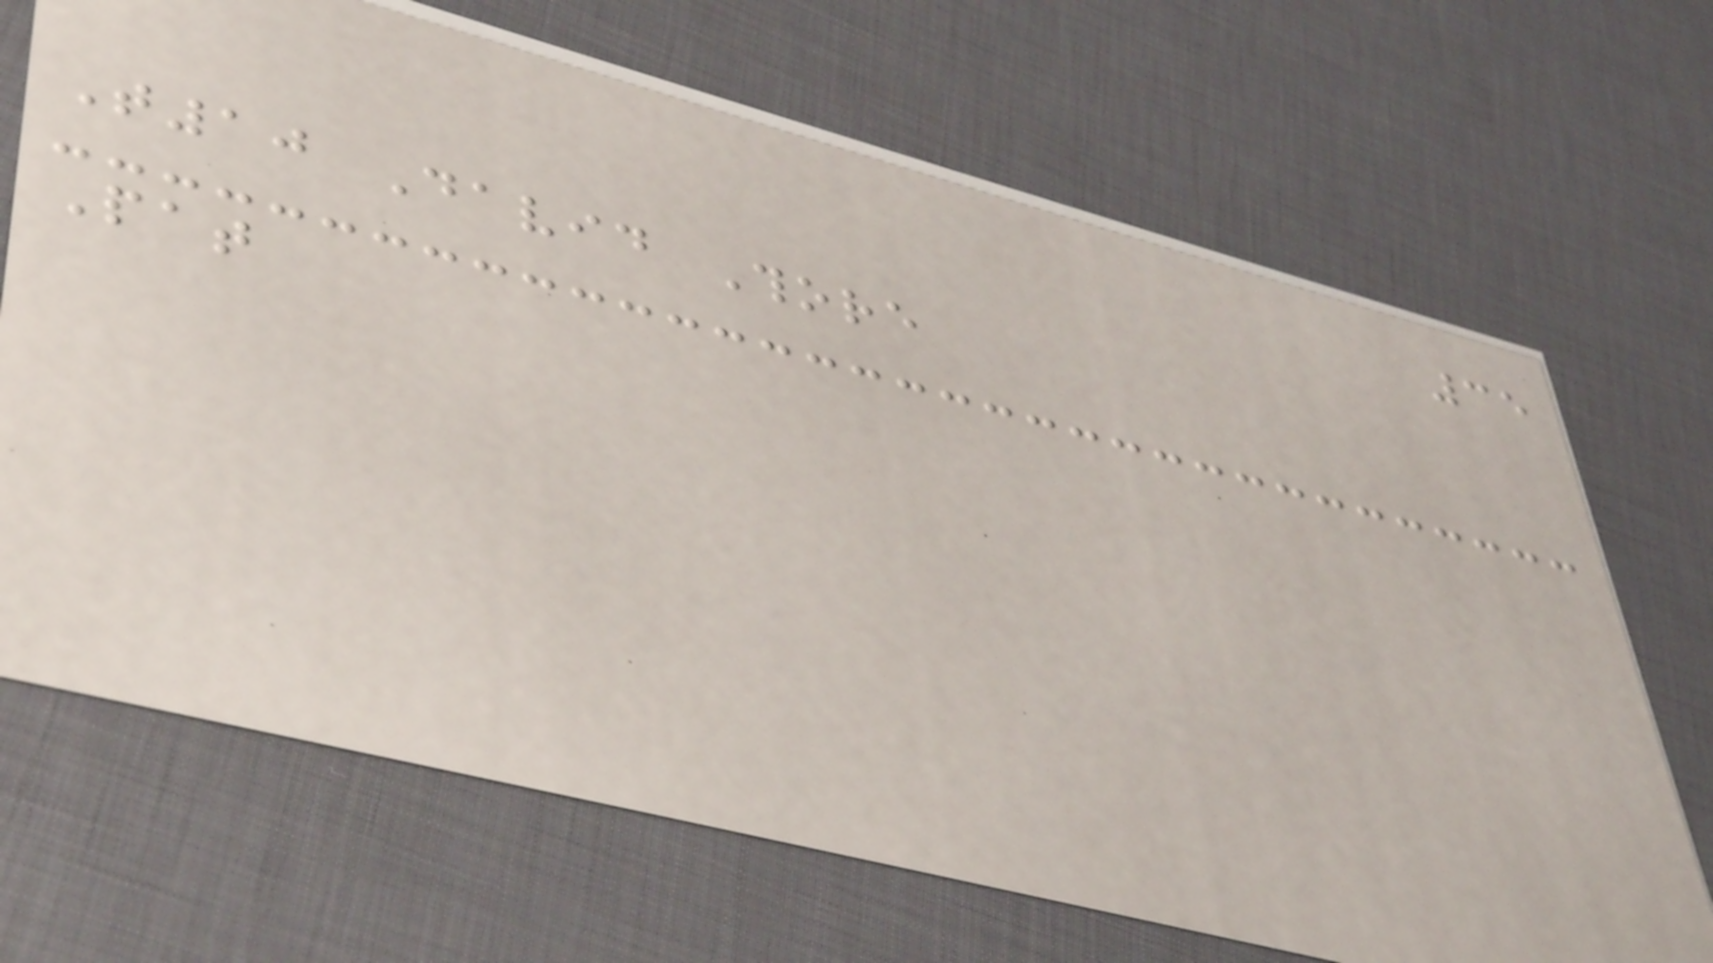35
T10 David Thore
Pat
